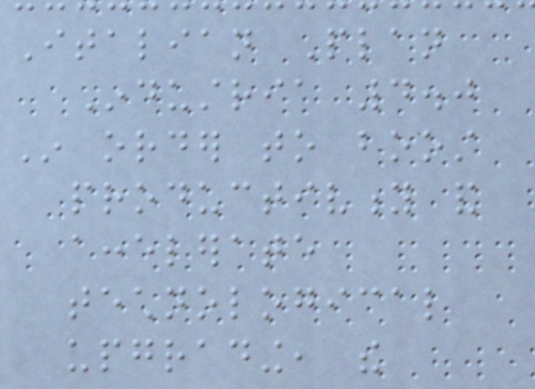Italian Plan
Industria 4.0
In order to boost
productivity and
accelerate
technological
upgrading, the
